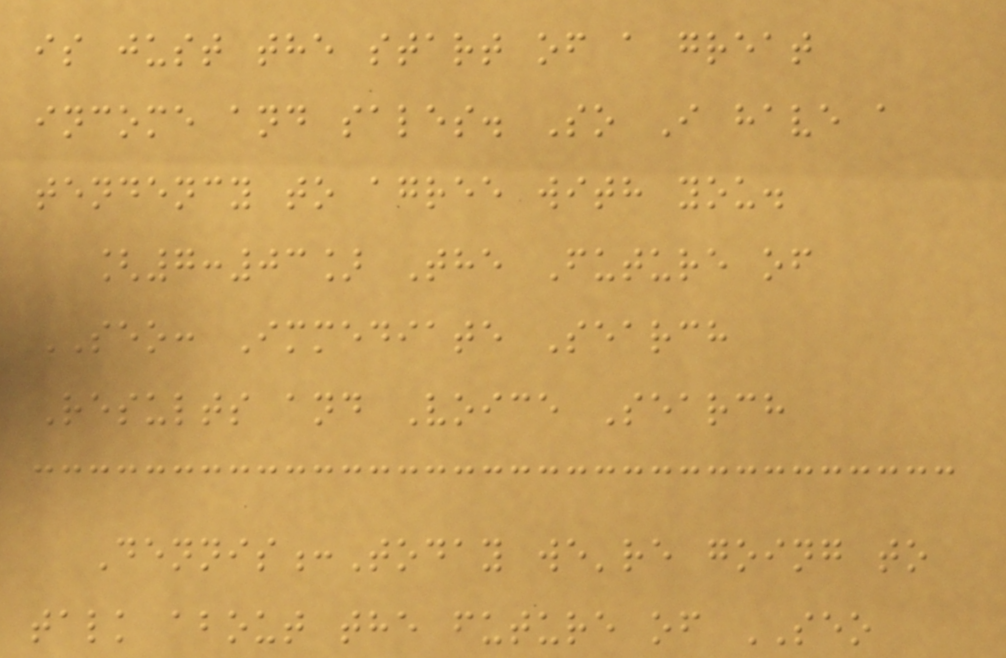is just the start of a great
income and sales. So I have a
tendency to agree with you.
[7:03] The Future of
SEO: Immediate Search
Results and Voice Search
Dennis:Today we're going to
talk about the future of SEO
